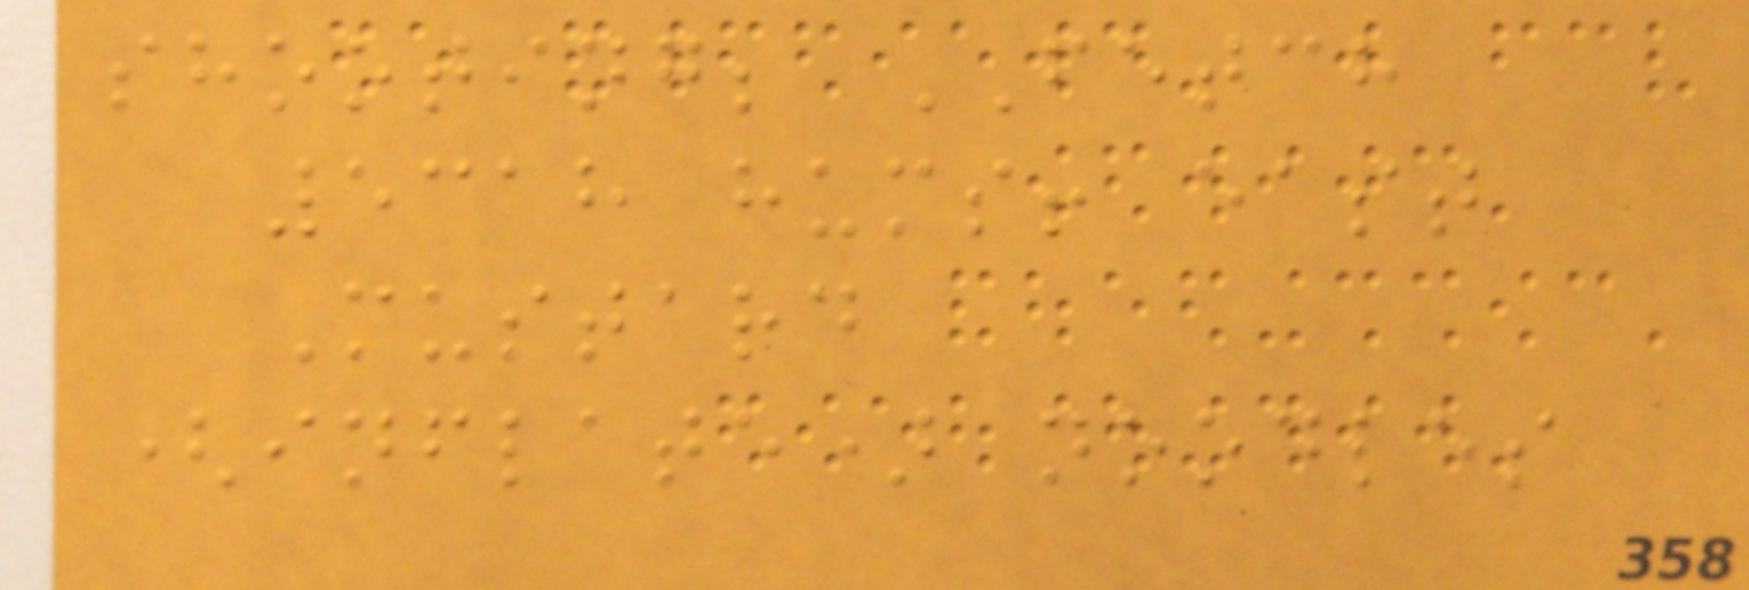shooting; FETCH
5318 hums! east
Mustard
(inflate) noodles
